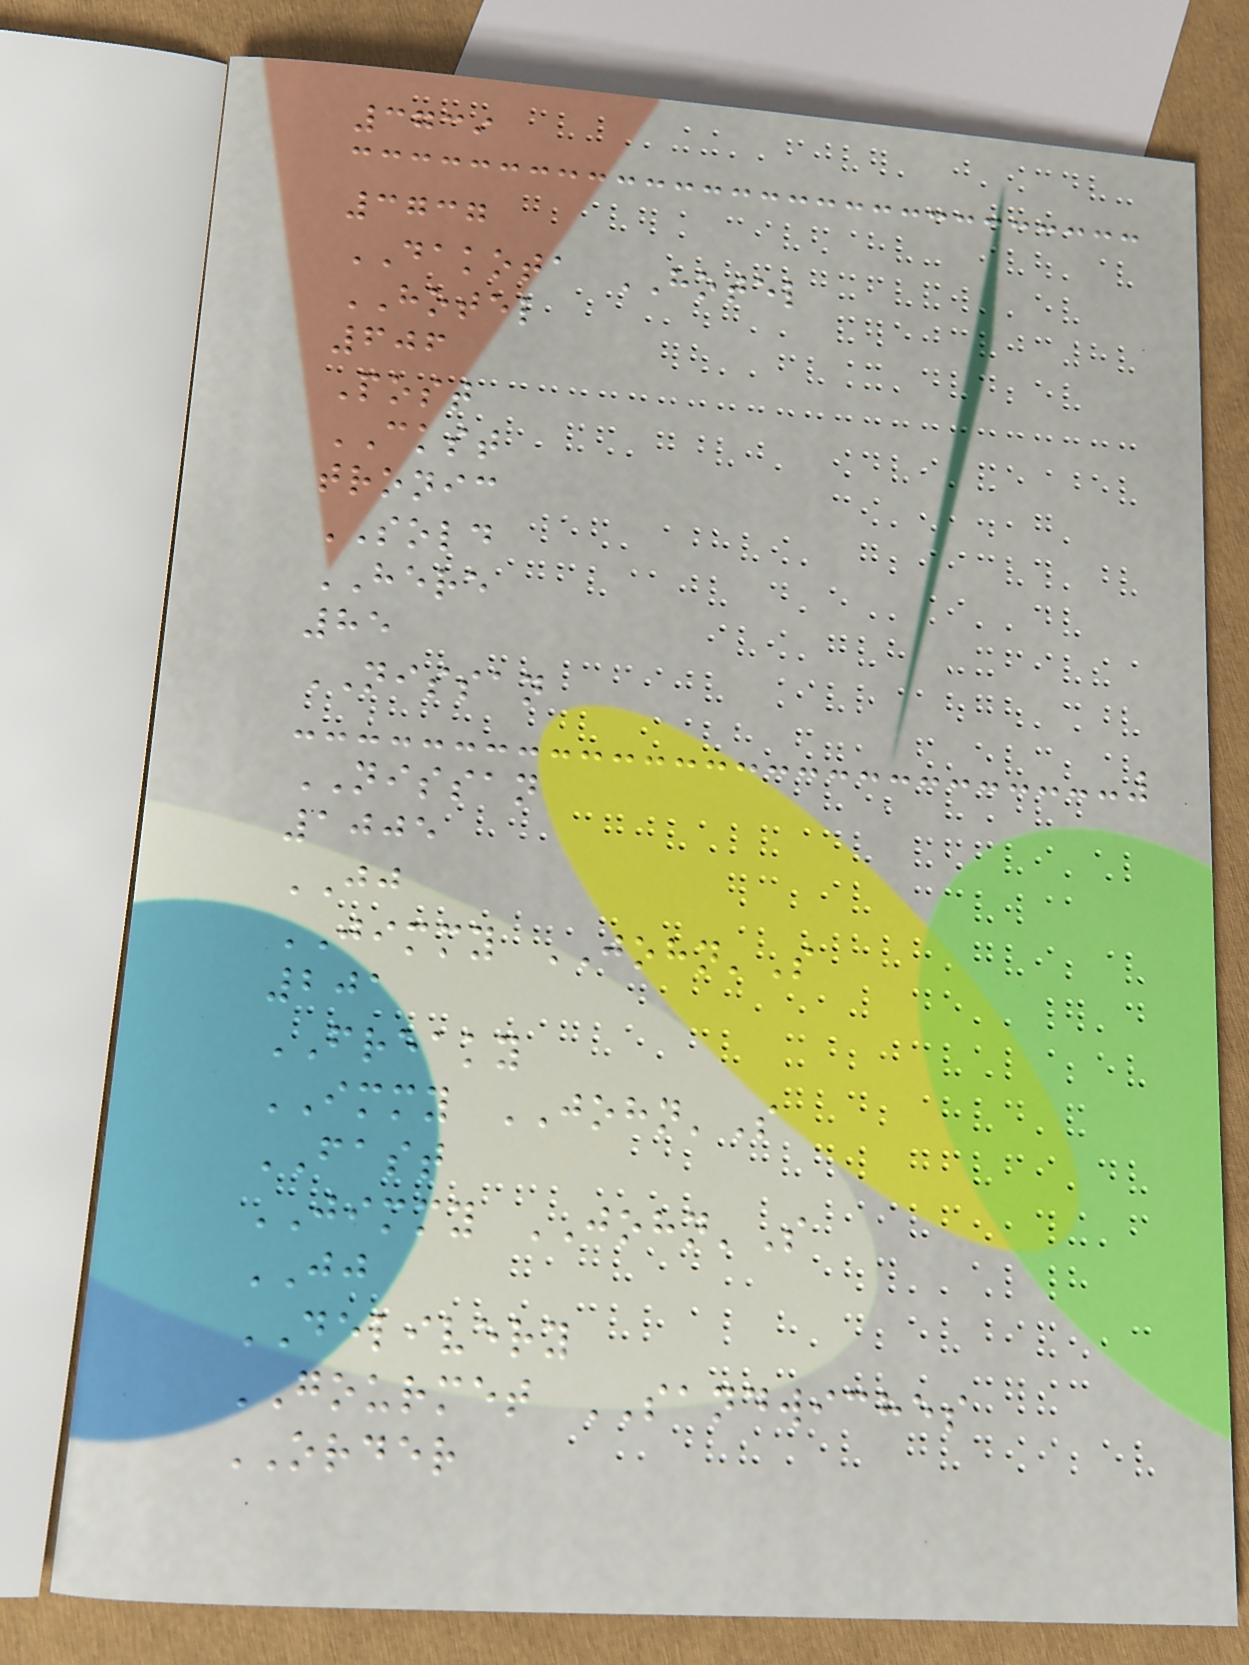3739
3737
DAKOTA HOTEL
HOTEL
606
Post
CKST
tronic
SOLD
HERE
85
NISSAN
NISSAN
1005
JJ
JIMMY JOHN'S
201
FREAKY
IMMY JOHN'S
FAST
JIMMY JOHN'S
JJ
DELIVERY
GOURMET SANDWICHES
ORDER
